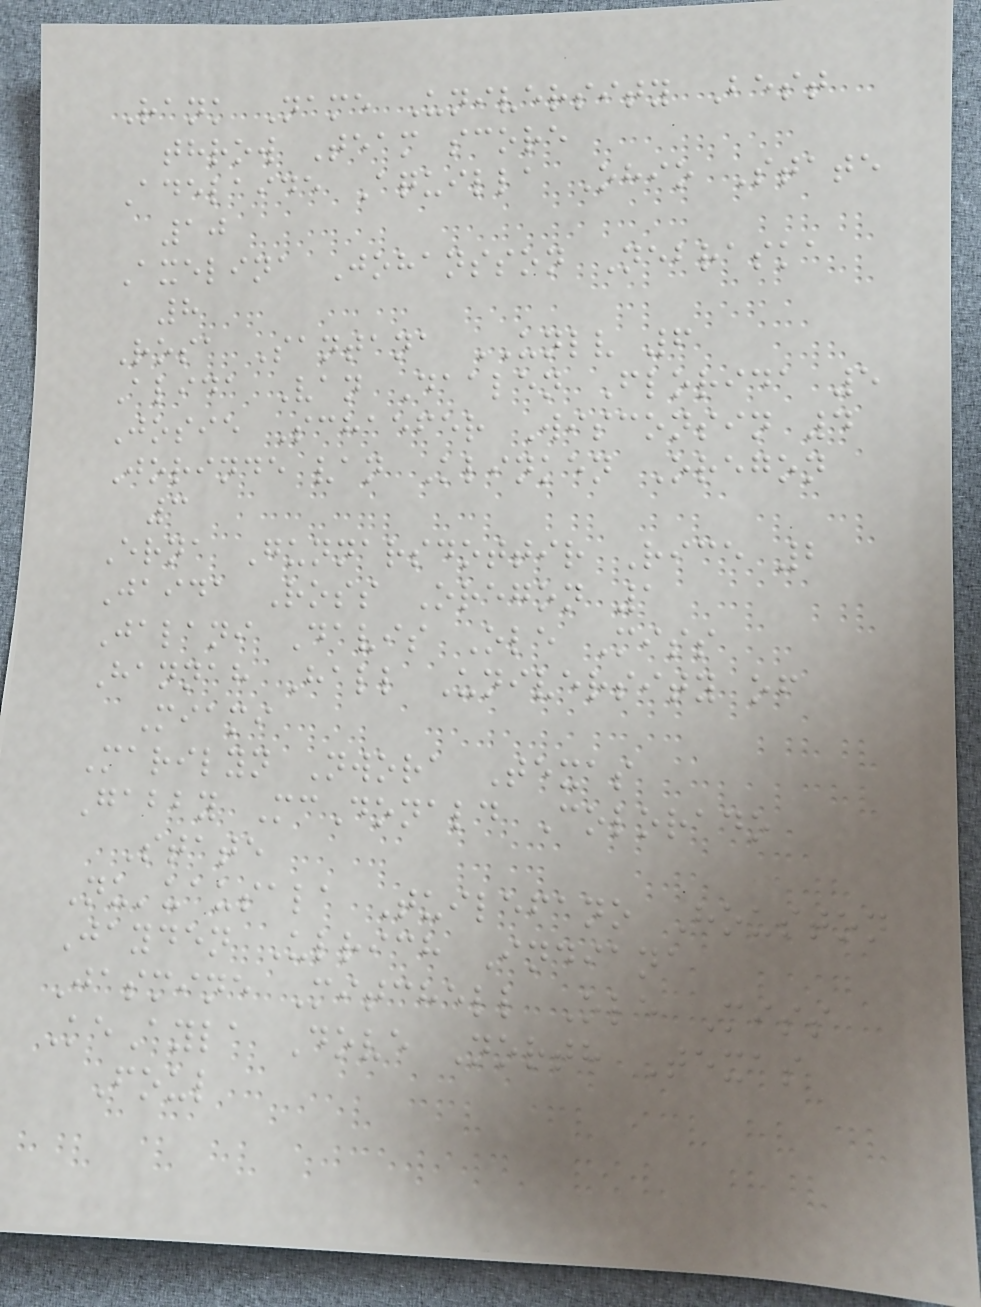Rank Name University Best
throw Team score
Adelaide Aquilla Ohio State
10
Axelina Johansson Nebraska
8
Rosa Santana UNLV 6
Alida Van Daalen Florida 5
Josie Schaefer Wisconsin 4
Jorinde van Klinken Oregon
3
Erna Gunnarsdottir Rice 2
Jaida Ross Oregon 1
Jalani Davis Ole Miss
Hannah Hall University of
Miami
Marilyn Nwora Texas
Gabby McDonald Colorado
State
Nu'uausala Tuilefano Houston
Jayden Ulrich Indiana
Jasmine Mitchell Ole Miss
KeAyla Dove North Texas
Foul
